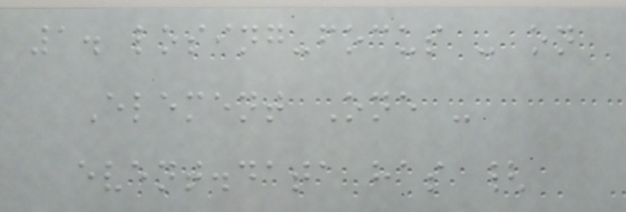1. losing-focus - on
Element One -
event.data has {
